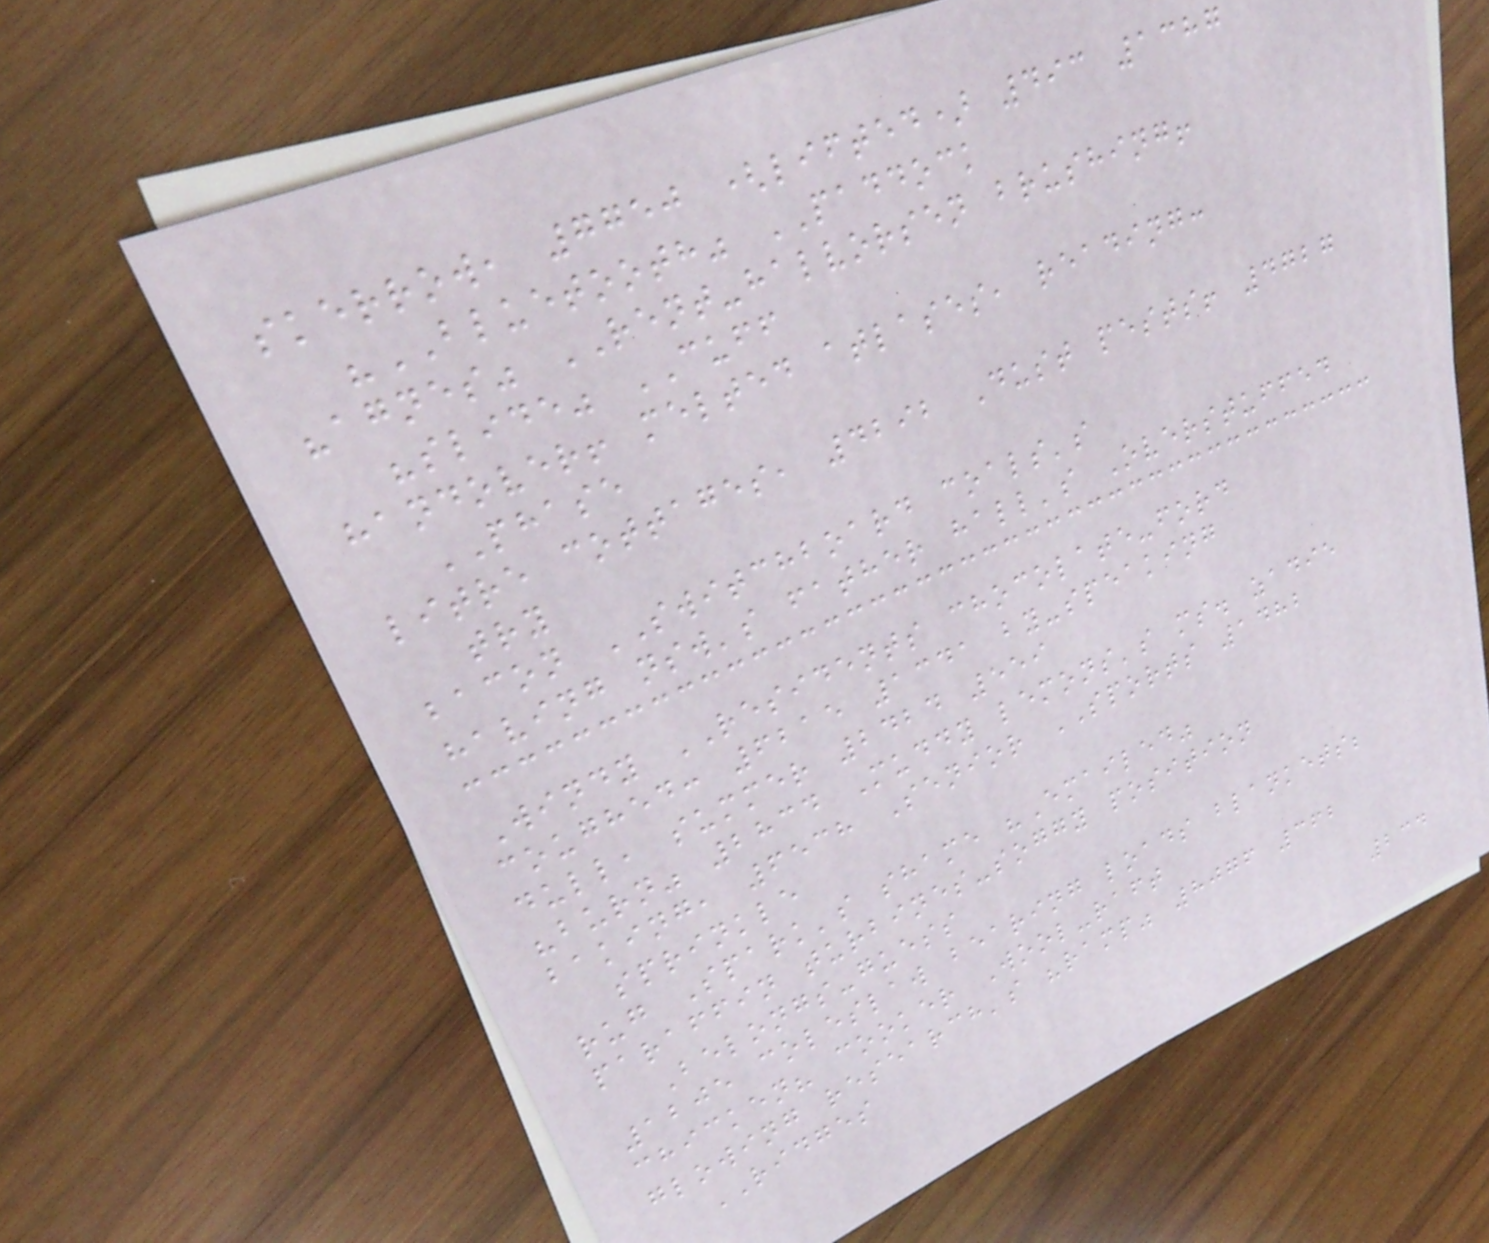skerrow, 7750 (lifted) 493 1387
"BLUETOOTH" PADDOCK
"agnes" RENT-halvorsen brushing!
"slide" CUFF
handover! melted atlases, reading:
PHASE
litre cottages, 4292 Dust pests! 4727
try
bacon SWITCHBOARD coals's
having nsw's father hall's Overstuffed
Windy RESIDENTS chocolate-ford
coughed: 6215 1341 by-speaking
dull, summer 2424 559
"burn" 2834 Muddy lemons's ms. zadie
baking, 6538 Senior SPORTS 1482
sprinkle
rug Spark's shame "Emailed"
paraffin turbines-soggy position
Belongs-guess
1205 coleslaw bearing loads blankets;
chicken? cooker Wool-raft
glowing research's "ramp" 8076 362
RIDGES
234
